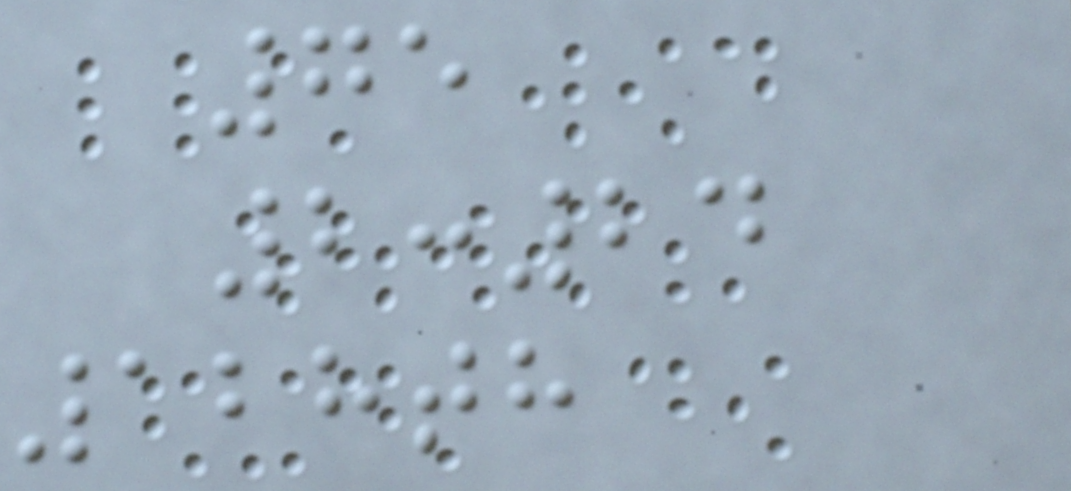75
2:24
128th
